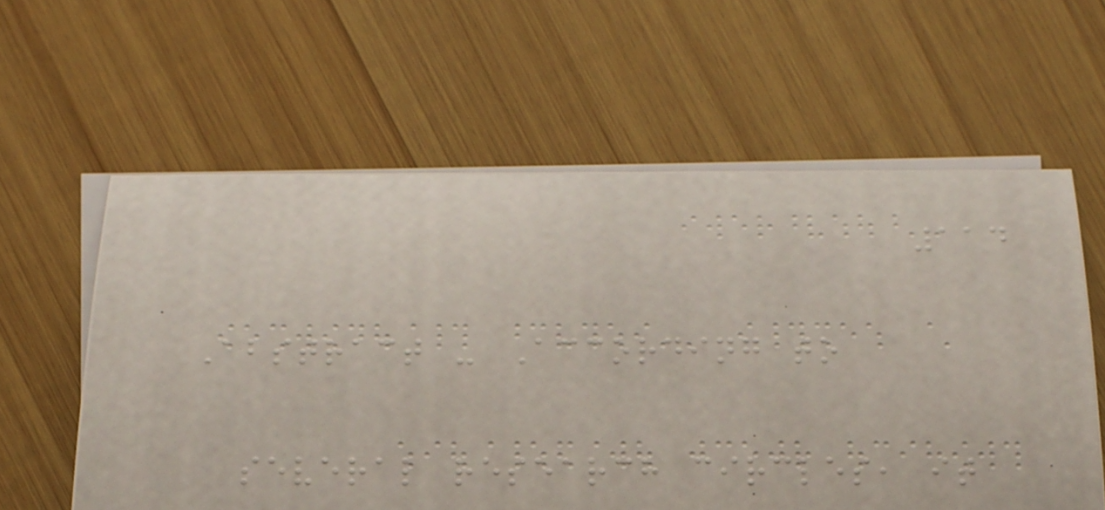114
Abstract - According to
several research circles, it
